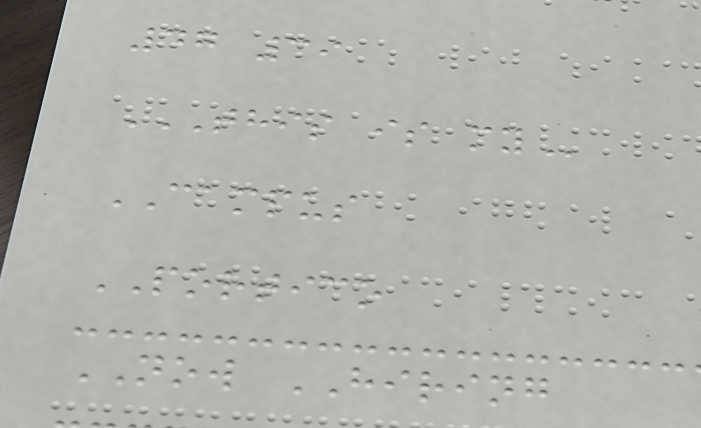47 39
THIS IS MY
CAMPUS
PORTICO
NOW HIRING
